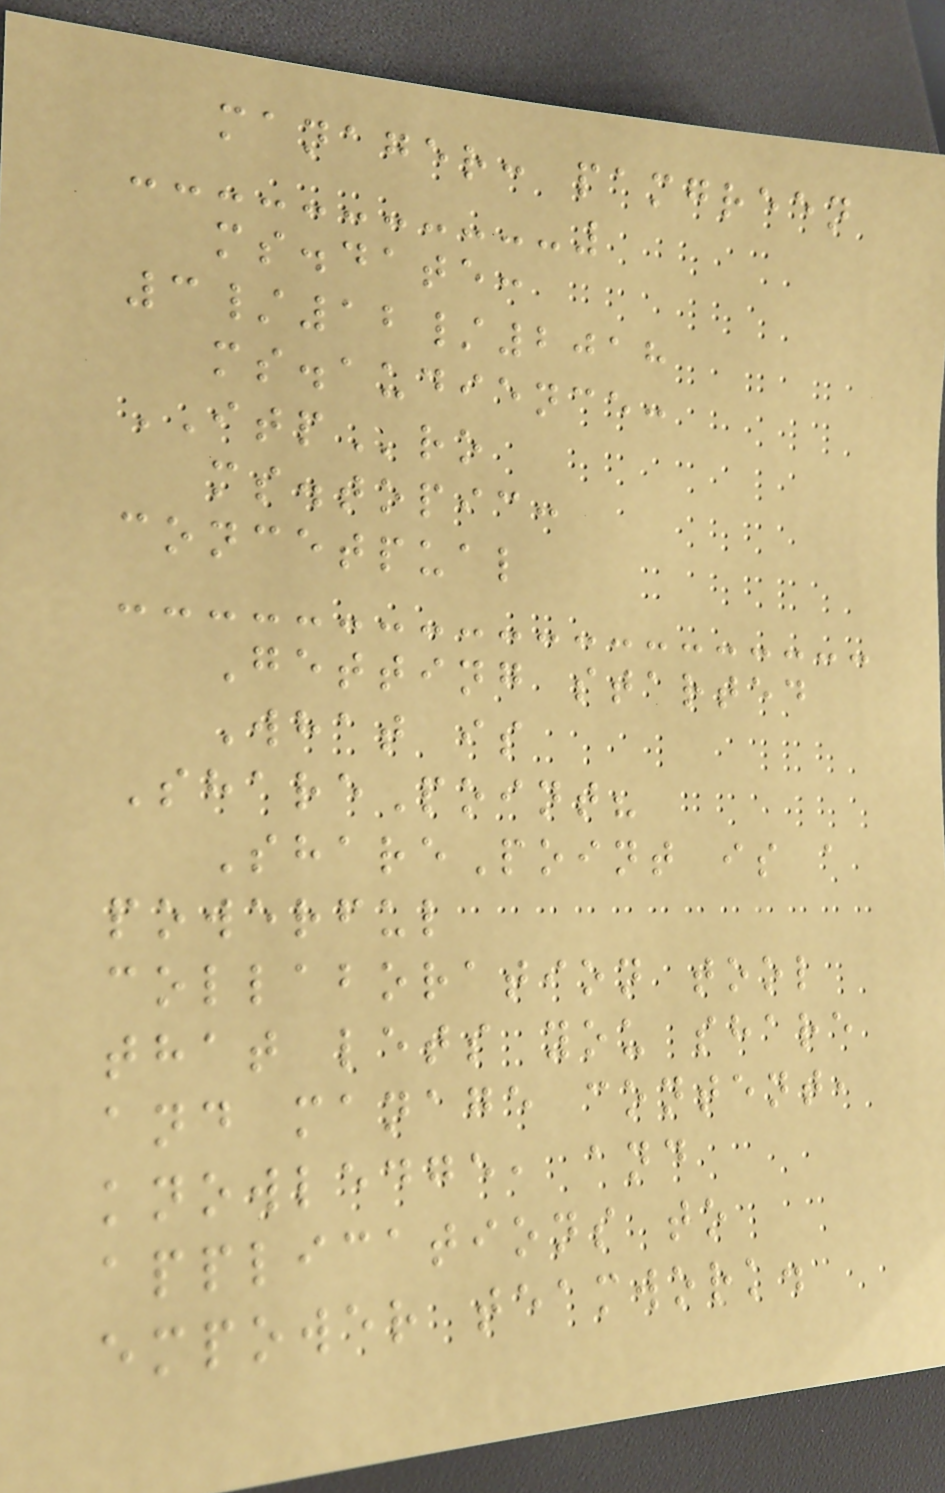manager: pamgreen
ms.date:
3/12/2018
ms.audience:
ITPro
ms.topic:
concetpual
Getting started
What is
SharePoint?
SharePoint is a
powerful
collaboration tool
that lets you share
and manage content,
knowledge, and
applications to
empower teamwork.
